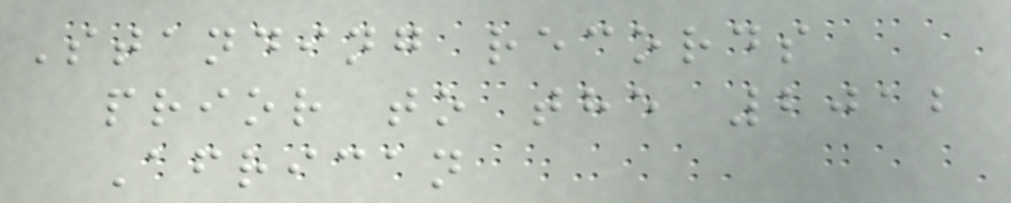Standing records
prior to the 2012
African
